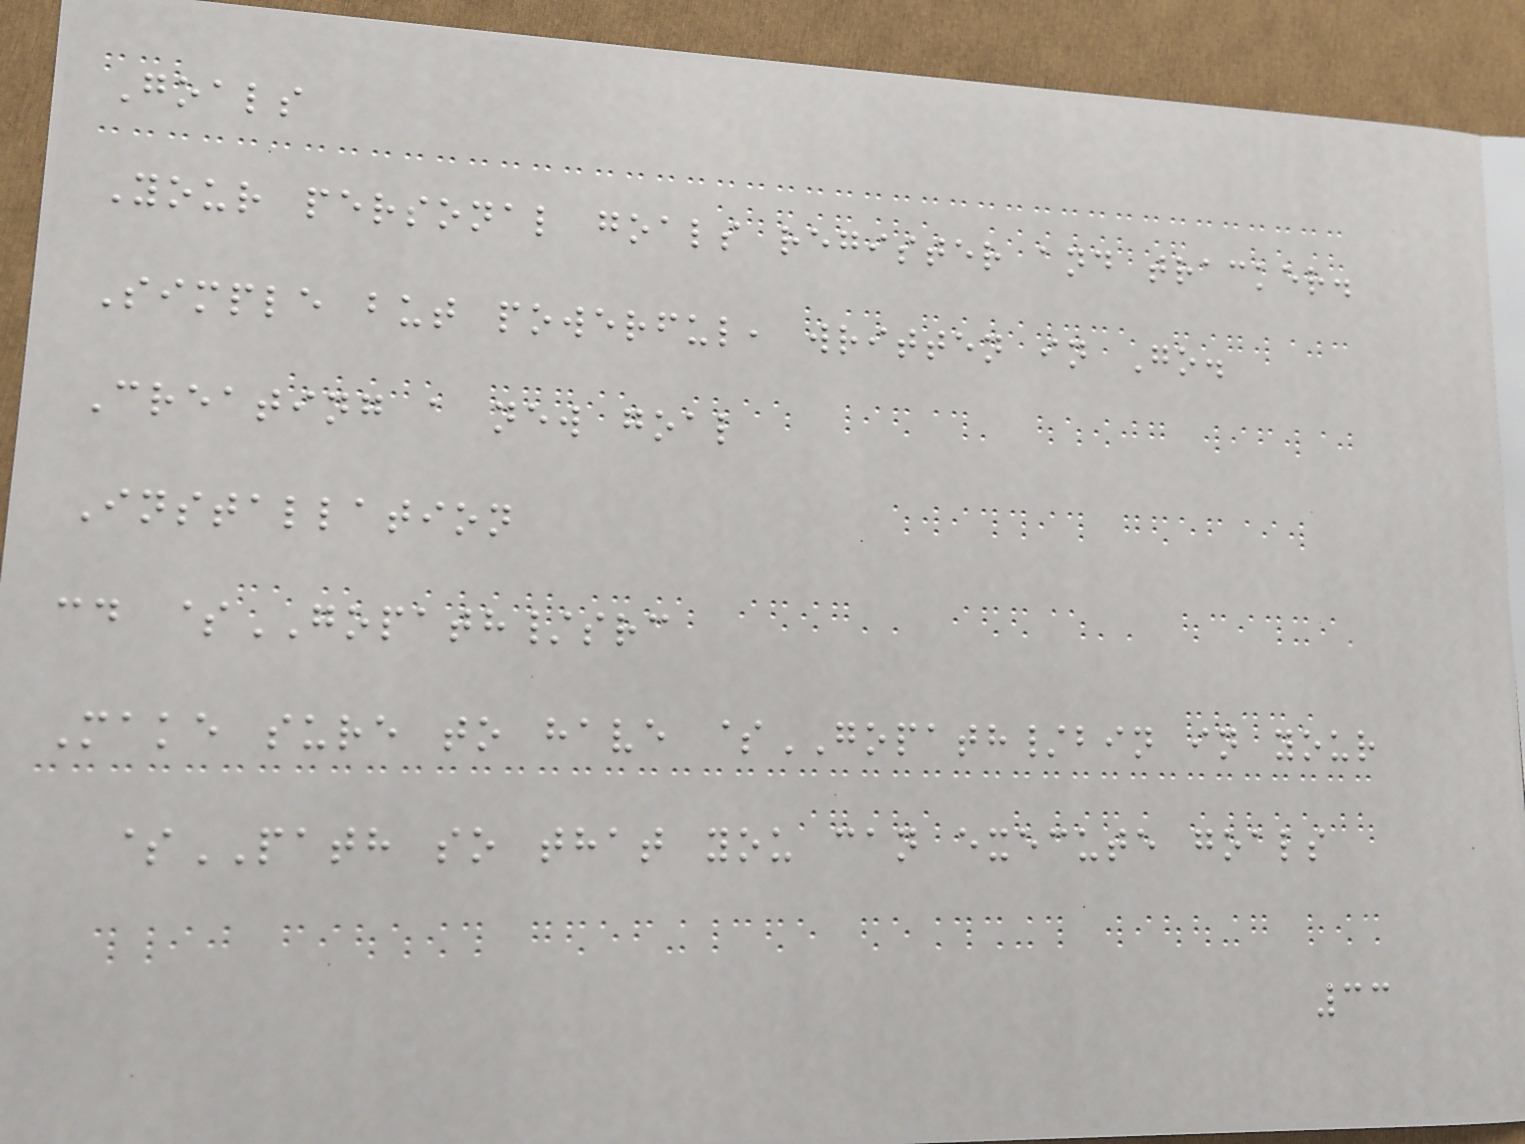Goals
Your personal goals register and tracker.
Simple but powerful, written in Go.
Creating a new goal
Installation
cd $GOPATH/src
Make sure to have $GOPATH/bin in your
$PATH so that you can execute goals
33
